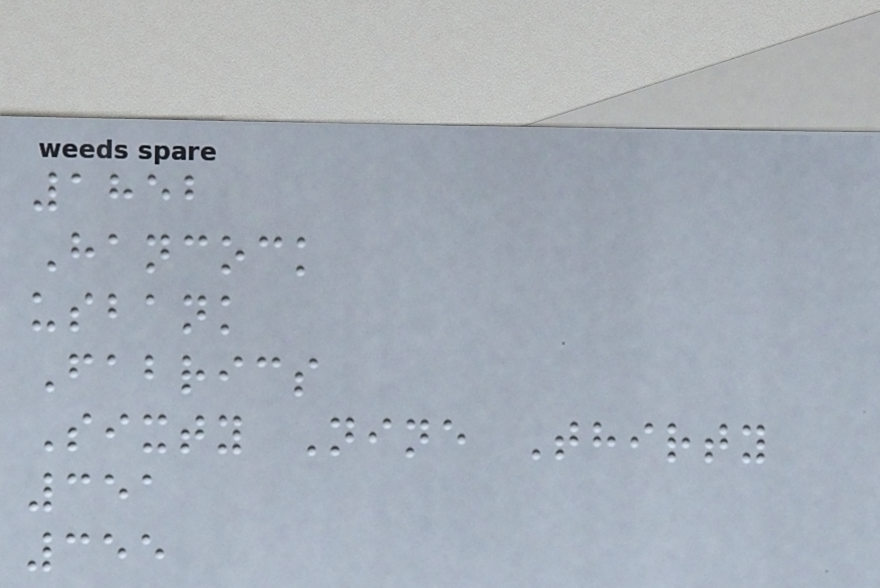1852
Hancock
usbank
Fabrics
Sixty Nine Thirty
351
355
